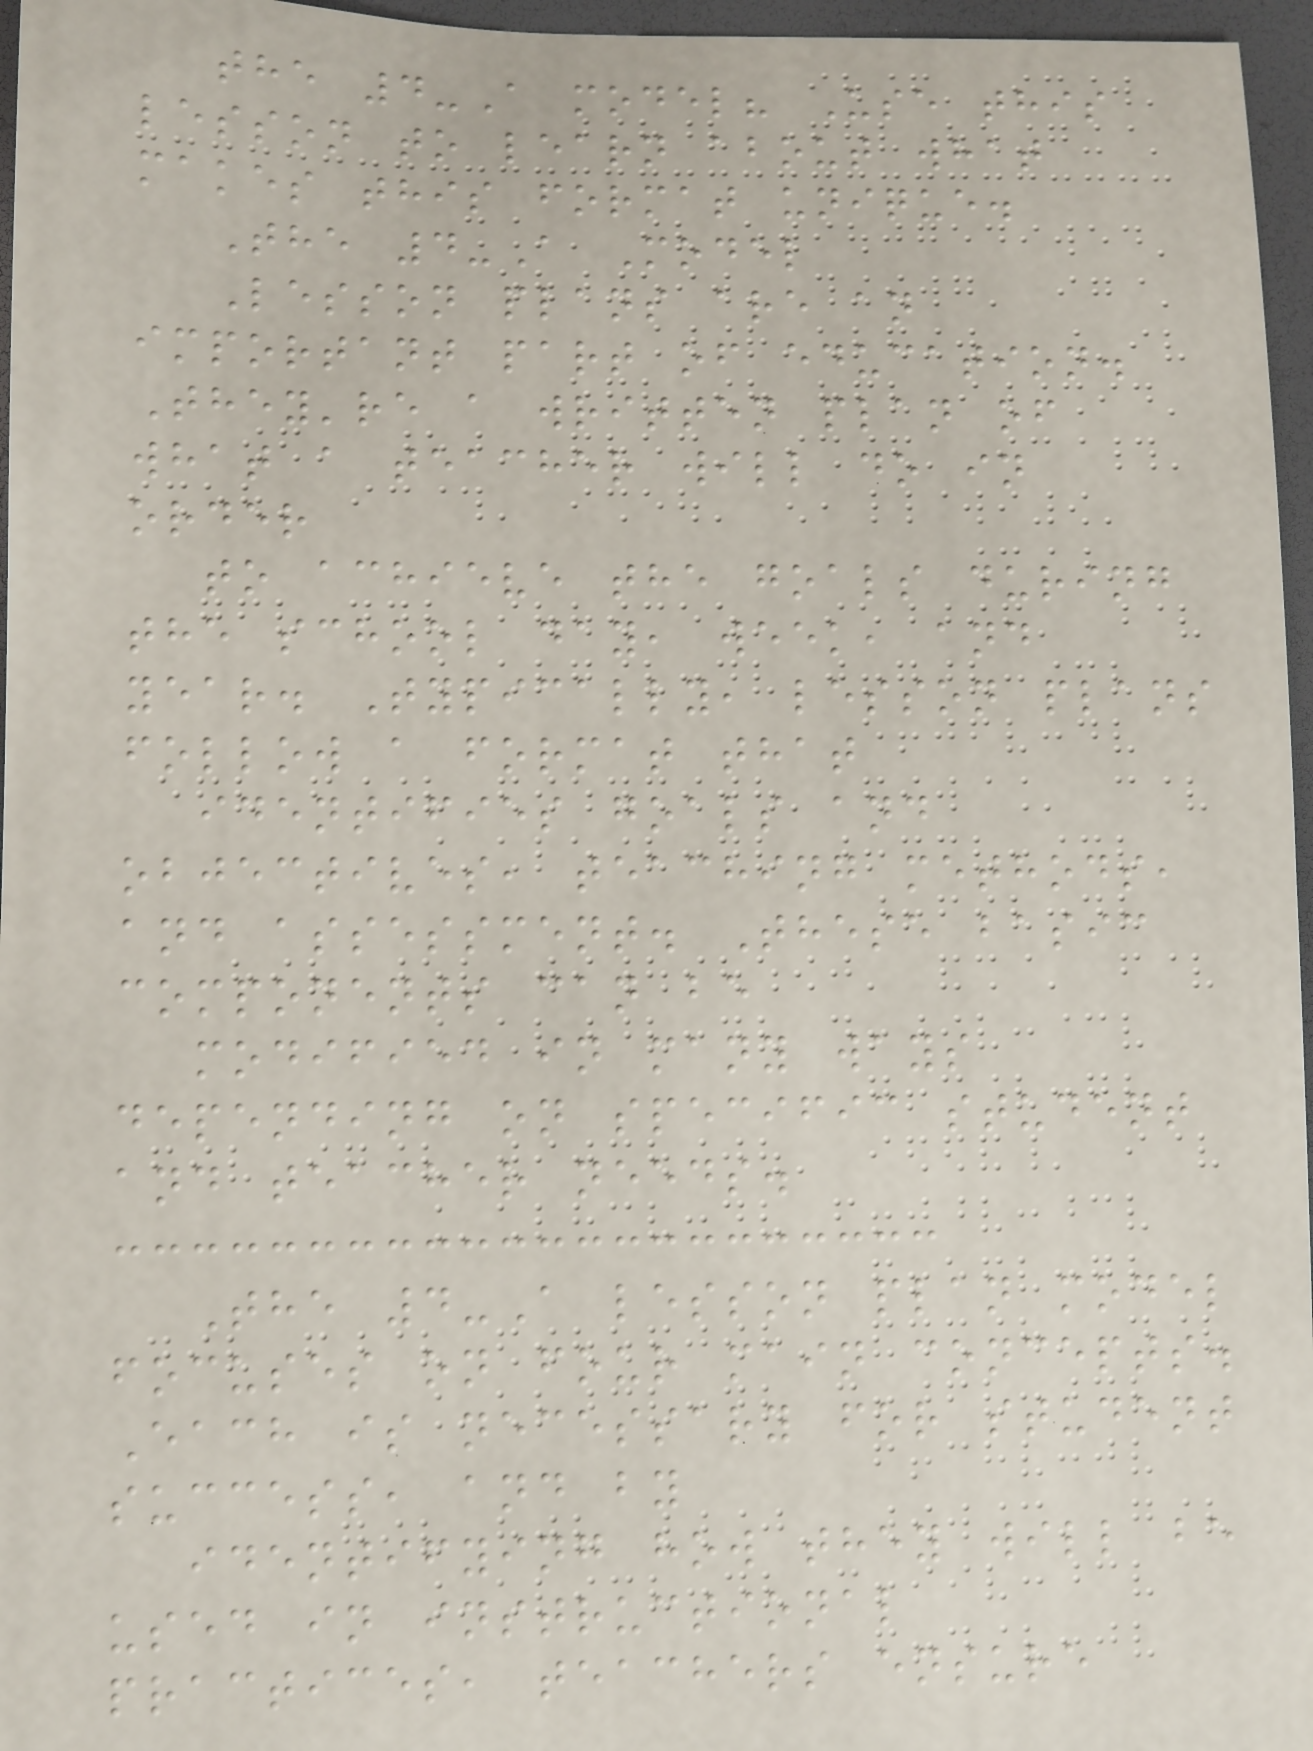the 4-A model? Use this
lesson to learn about what
makes this format unique.
The 4-A Model
Lesson plans are an
important part of education.
They're a written plan of
what a teacher will do in
order
to achieve the goals during
the school day, week, and
year. Typically, lesson plans
follow a format that
identifies goals and
objectives, teaching methods,
and assessment. These basic
components can be
modified in many ways
depending on specific student
and teacher needs.
The 4-A lesson plan model
focuses on four main concepts.
Each is necessary for student
success, and by
identifying how they will be
used in instructional
practices, teachers ensure
